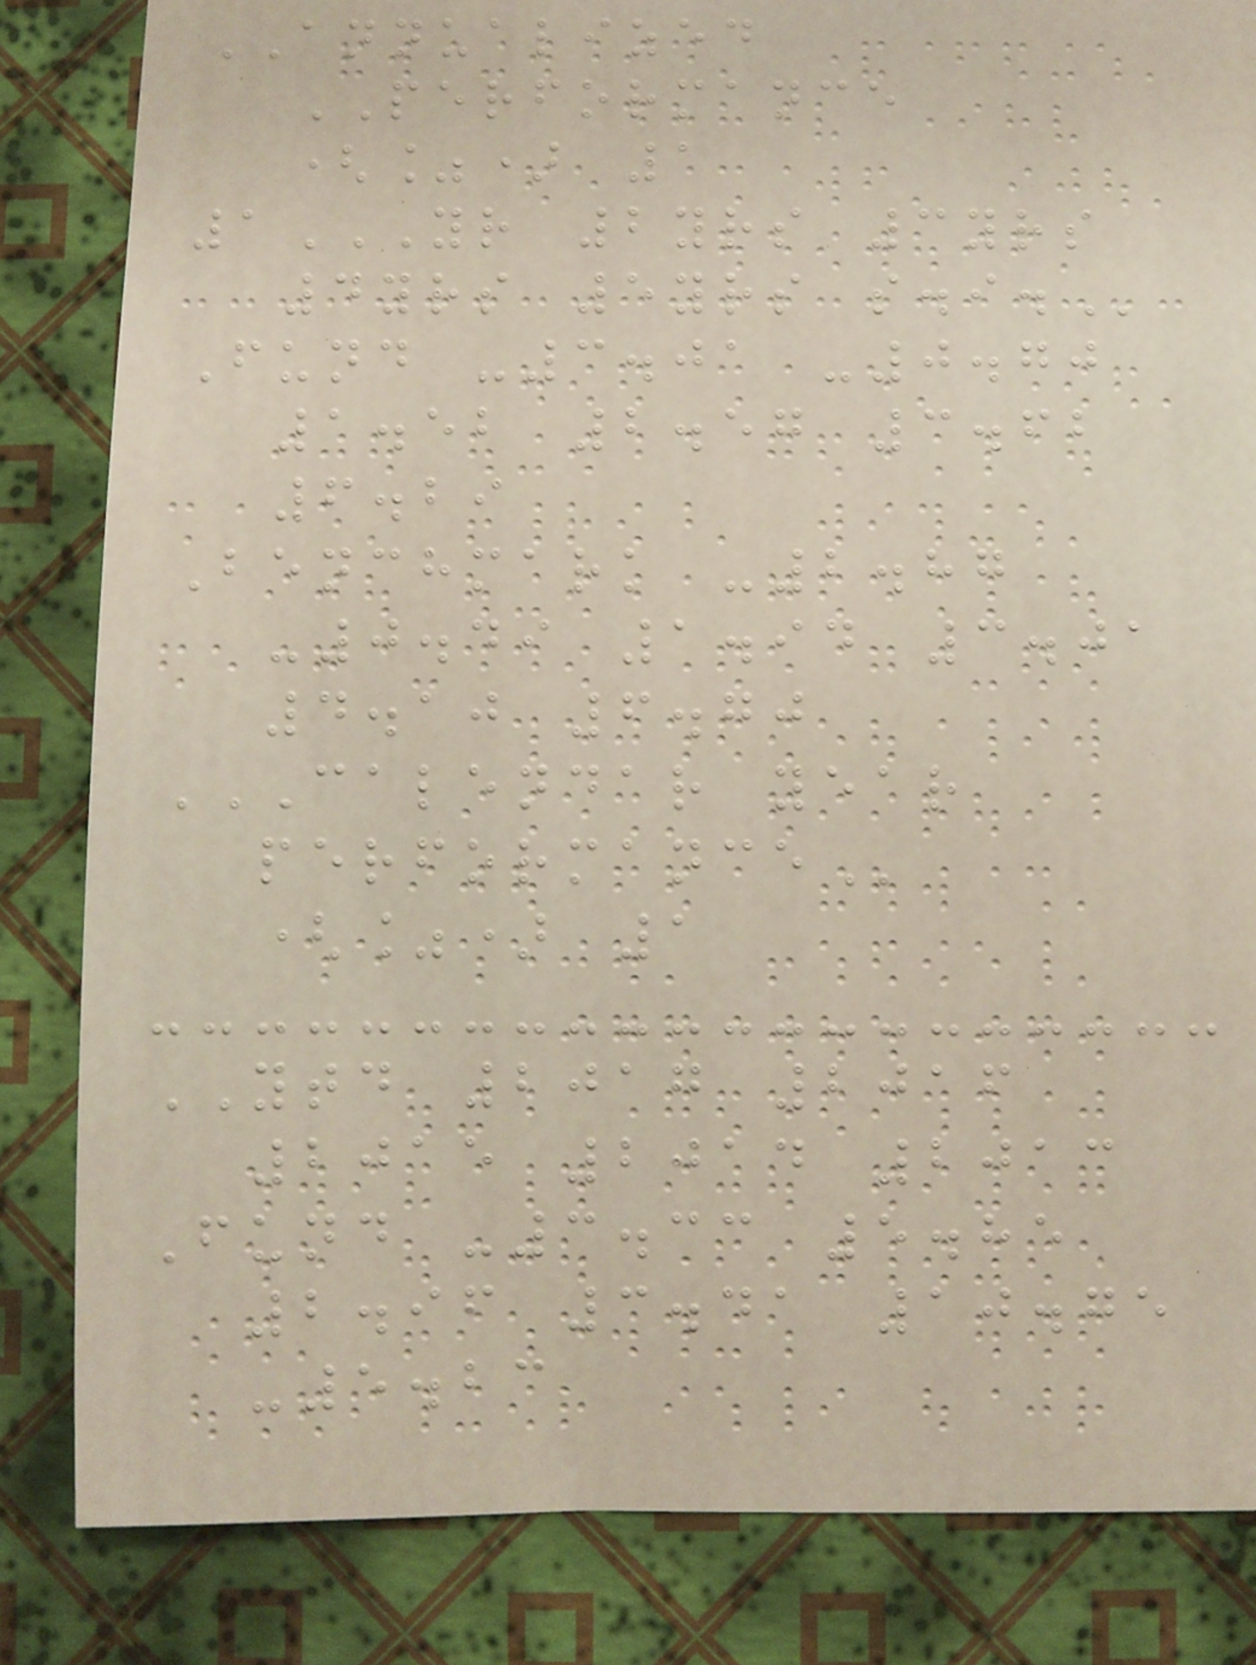ANNUALIZED
PERFORMANCE
(%) 1
1YR 2YRS 3YRS
4YRS 5YRS S.I.
Fund -3.01 -0.70
1.52 2.57 3.62
6.29
Benchmark -2.87
-0.49 1.94 3.01
4.10 6.70
CALENDAR YEAR
PERFORMANCE
(%) 1
YTD 2017 2016
2015 2014 2013
Fund -3.33 5.85
2.96 3.41 10.75
-5.23
